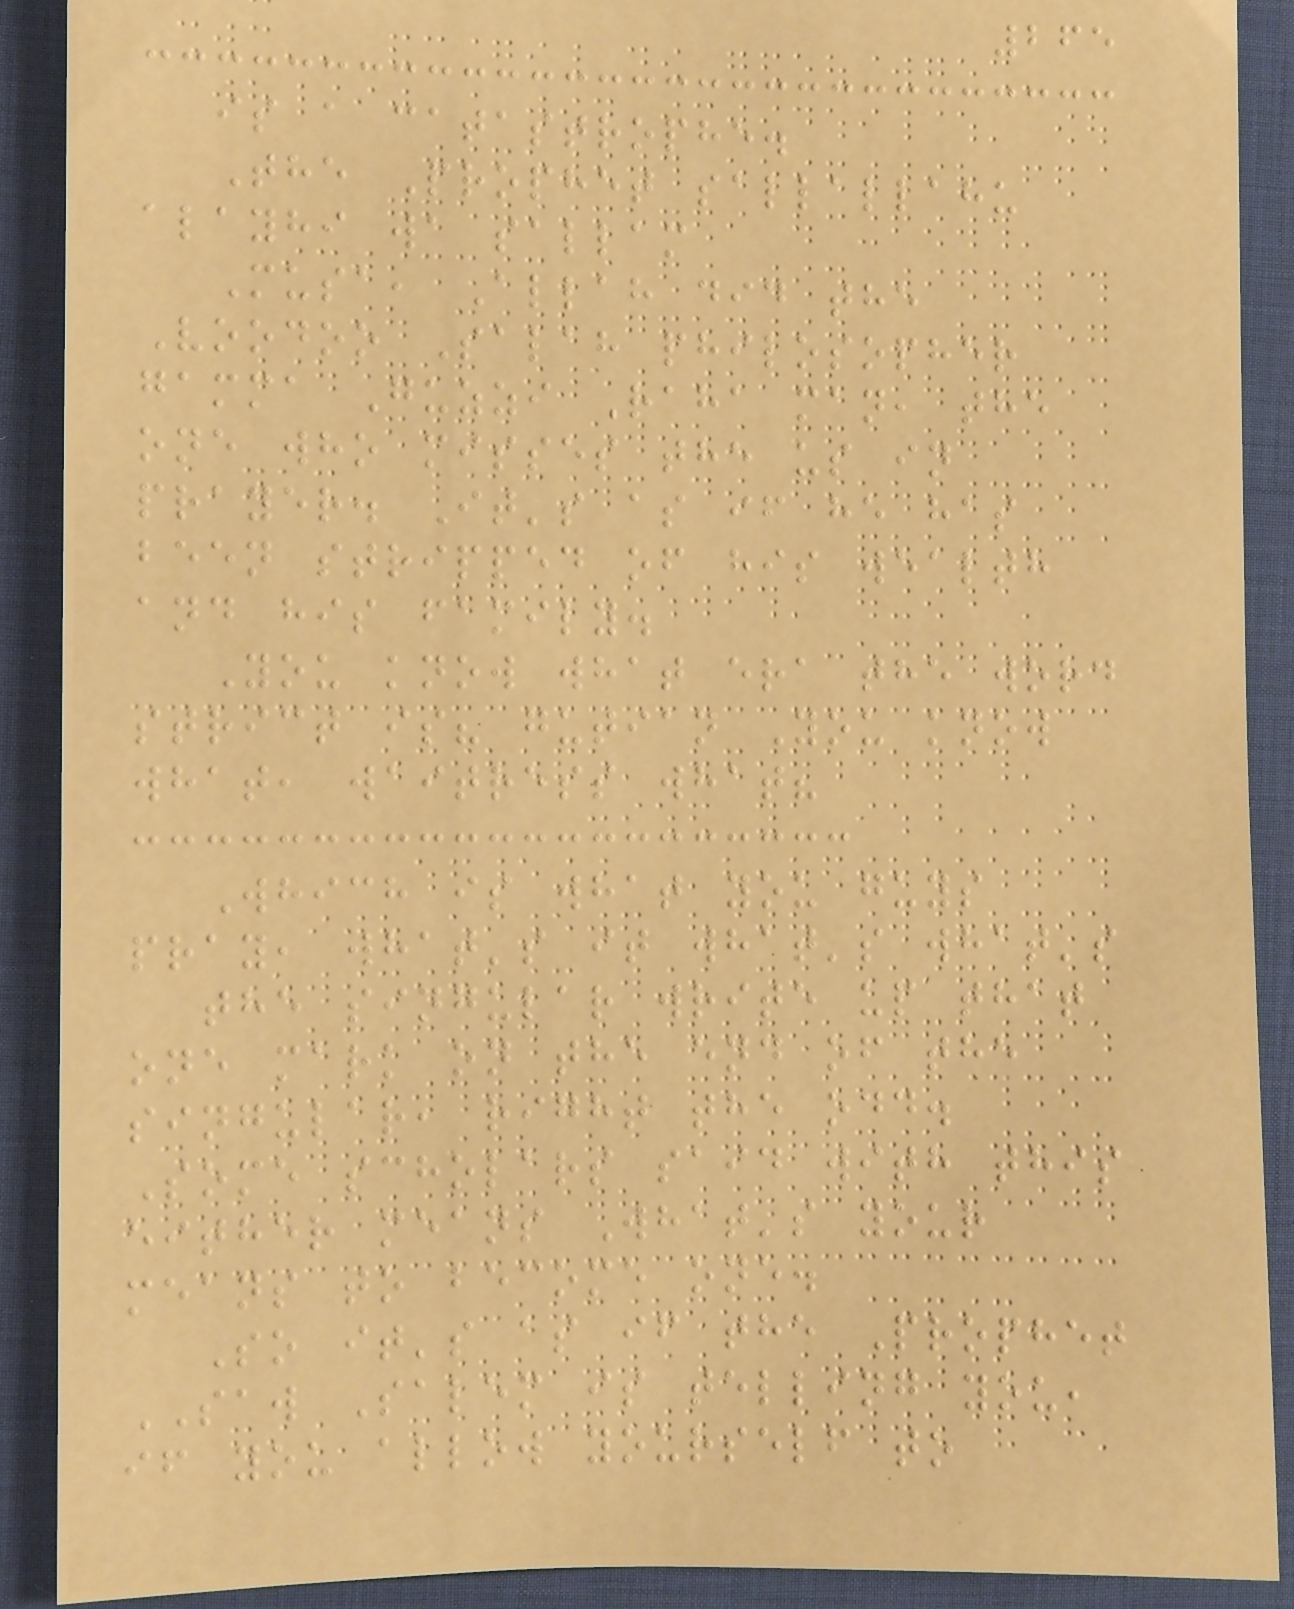265
is a catastrophe.
The Prophet sallallahu
alayhi wa sallam
Musa, Allah did the
Voodoo Salah philosopher
gamma Guzzi Raha man, the
one who misses the us in
prayer. It's as if he has
been stripped of his wealth
and his family.
You know what era the word
strict is? gutian You know
what, waitress what?
Which is what you guys
pray, what's it what's what's
the singular write up that
one mark on the end of the
singular, right the odd.
Some scholars said with this
either means What's your
means to become one.
So it's as if the Prophet
SAW Salem is telling you,
if you allow yourself to
